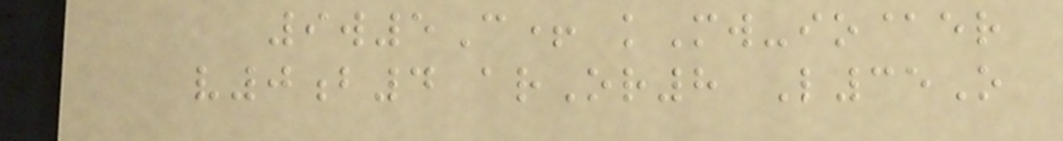9w5C+ kMw-io@er
v0b4 arOr8 L35O
